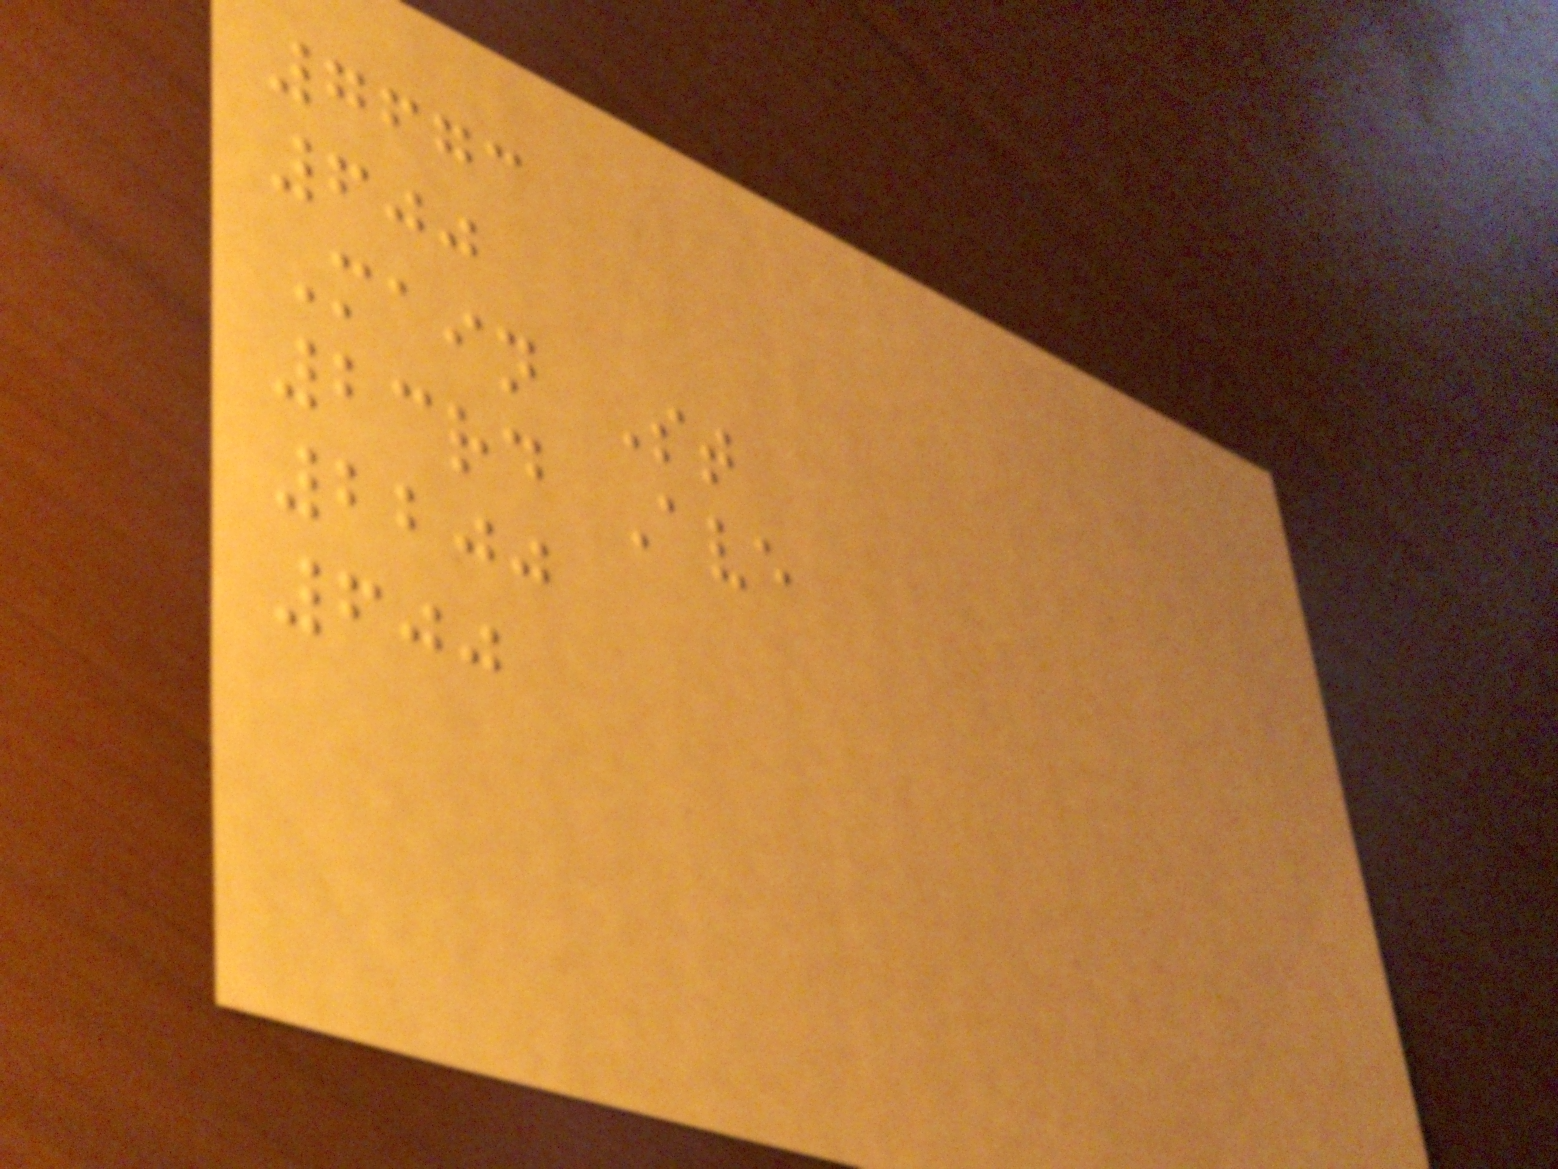7673
600
Main St
23rd Ave
2200
600
